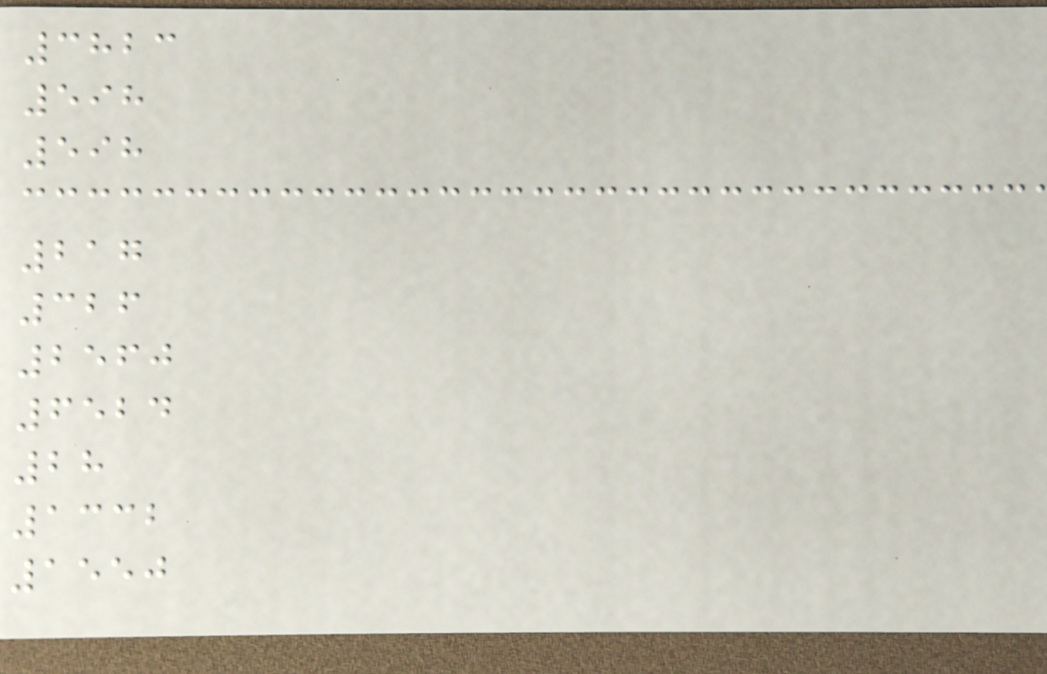3823
598
598
217
326
2560
6524
28
1332
1550
